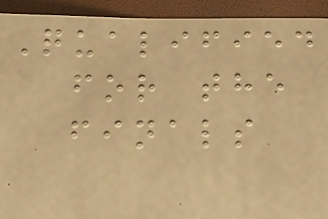Qualified
for the
finals
